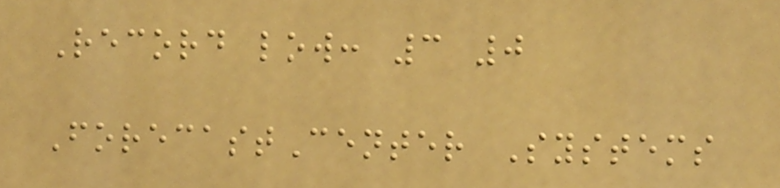Record low: 3 0
ForecastCenter Systems
